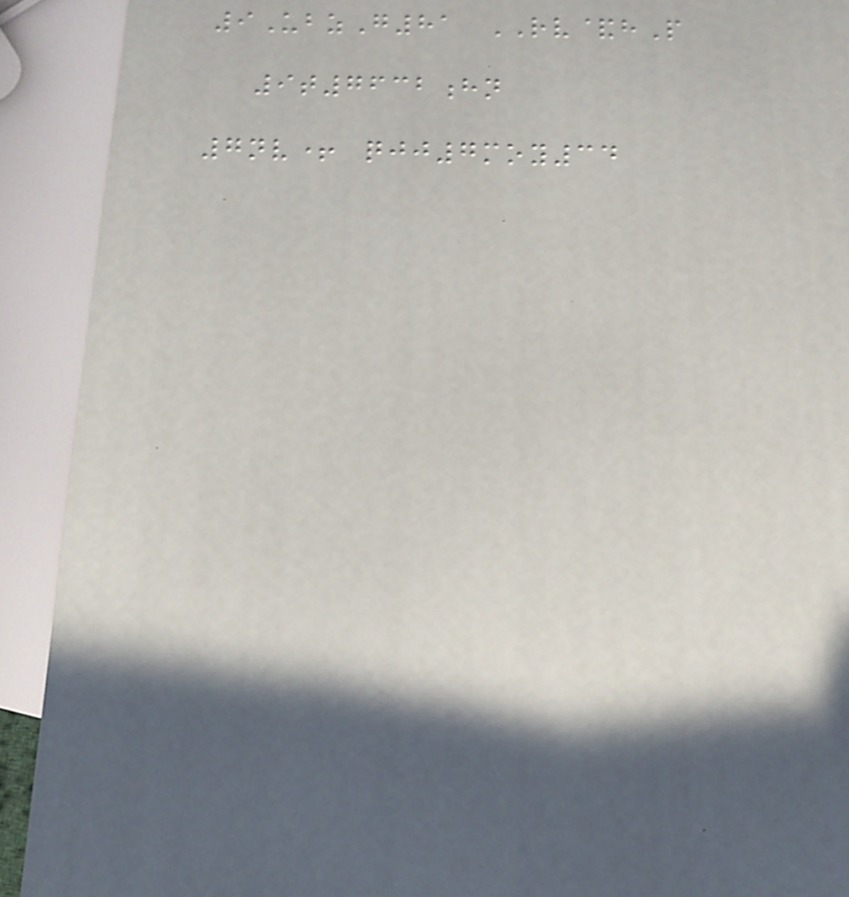9UbzG81 RV&hP
9t7632hn
7nv+ qjj7moy34
